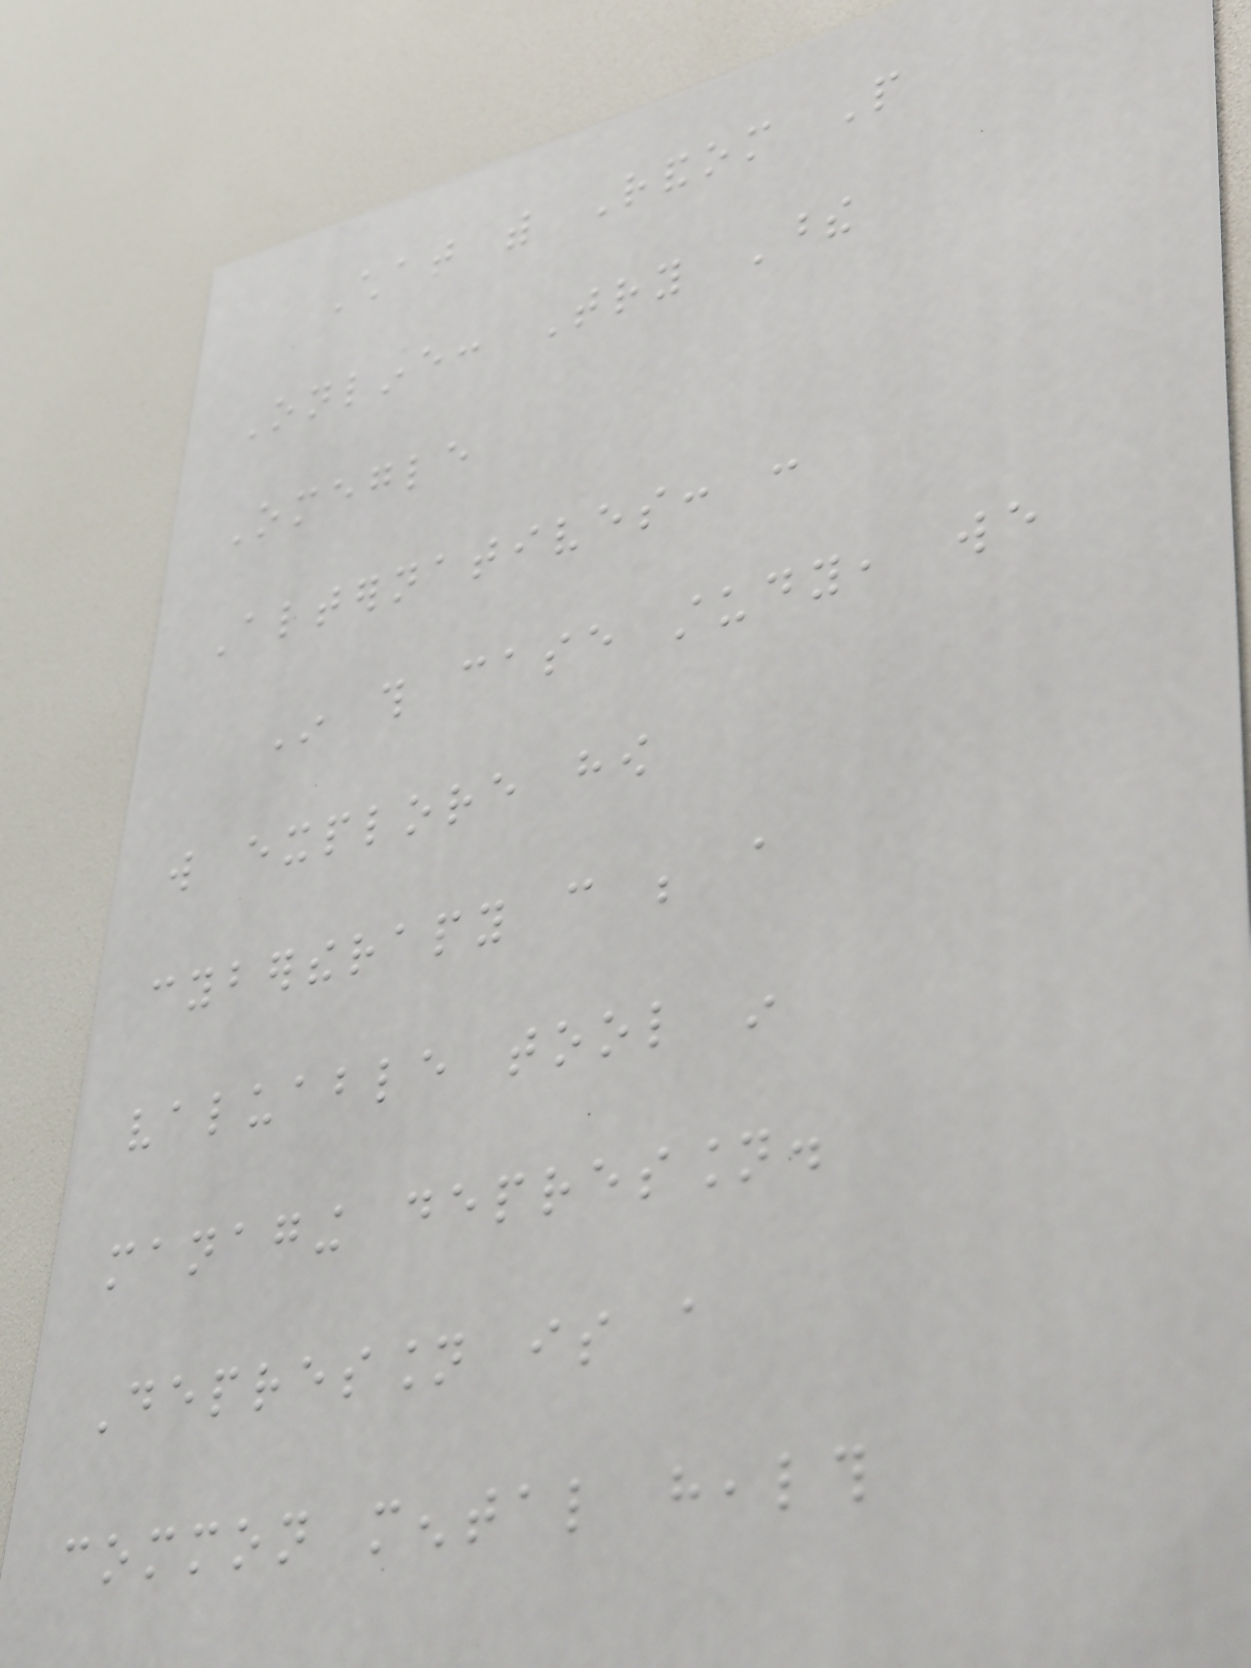Chat with Random People
Online: Try These
Omegle
Alternatives: :
In this case study, we
will explore how
cybertherapy can be a
valuable tool in
managing depression.
Depression is a
common mental health
